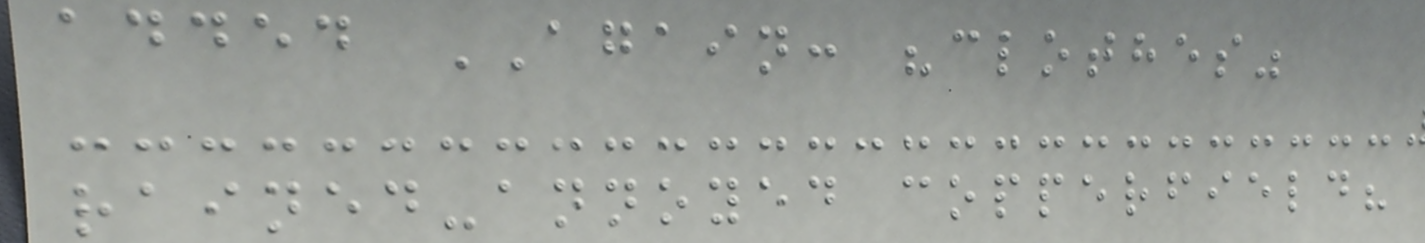added AGAIN: "clothes"
rained-annoyed copperfield?
